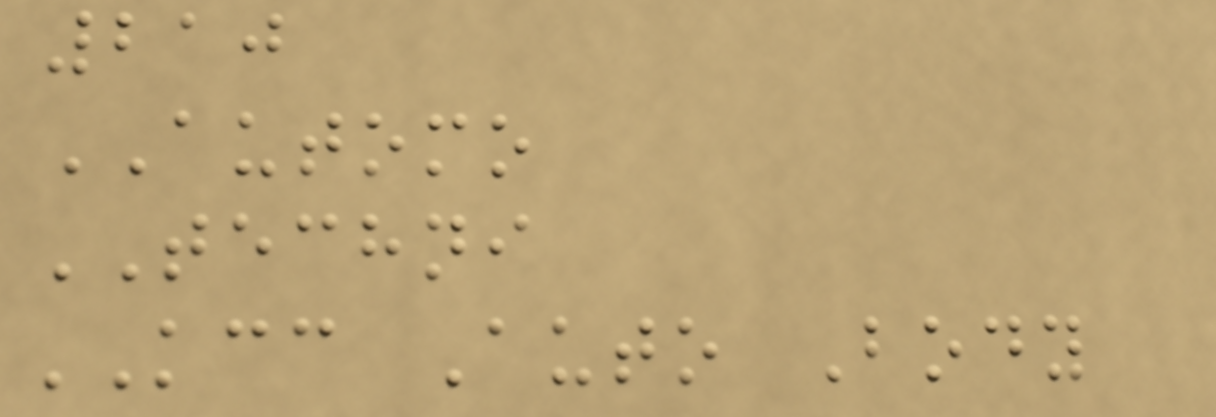210
AUTOMO
TECHNI
KCC Auto Body
